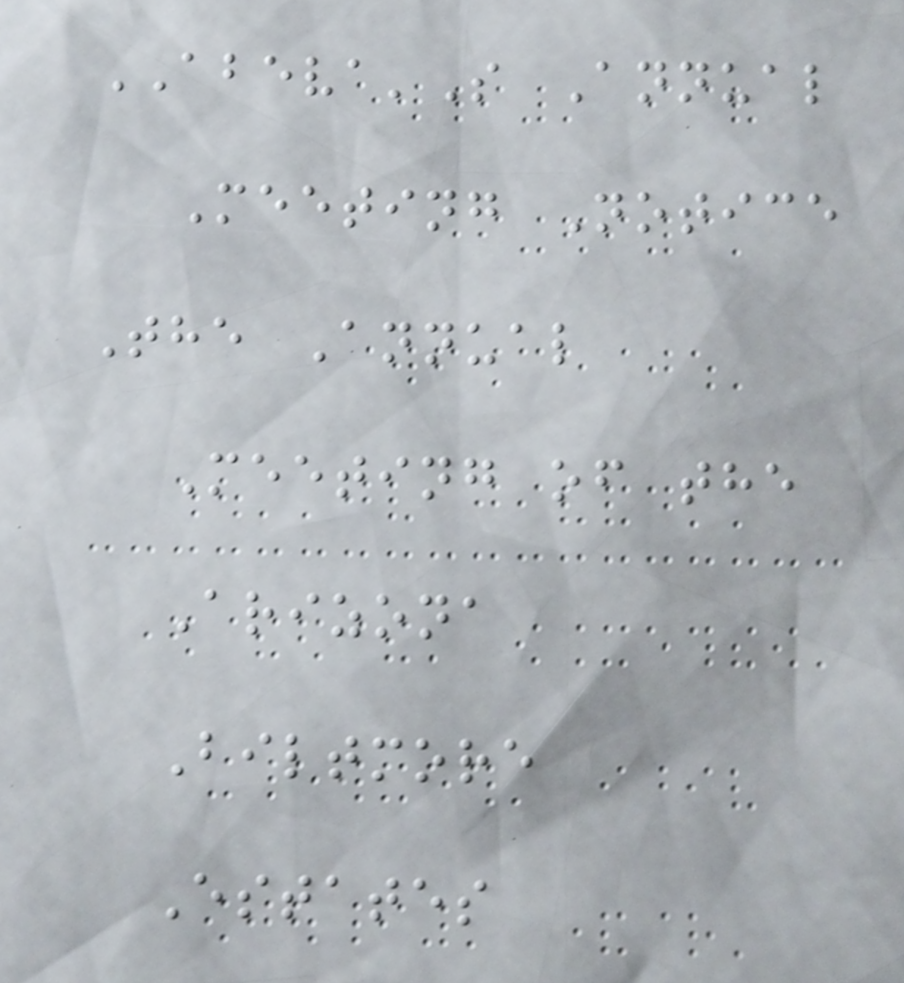ABEVA'S Annual
Meeting Notice
The Annual
Meeting of the
Arizona
Biltmore
Estates
